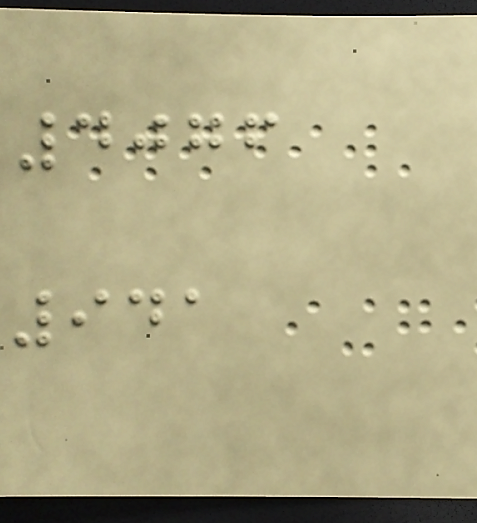4076
941
